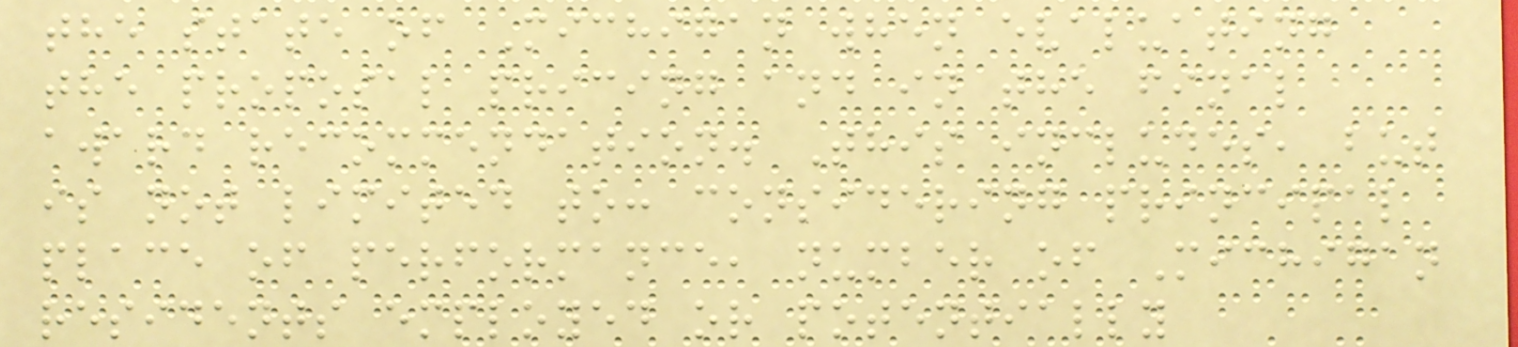the state of Michigan when evaluating
the proposal pricing and in the final
award recommendation. This includes, but
is not limited to: considering principal
place of performance, number of Michigan
residents employed or potentially
